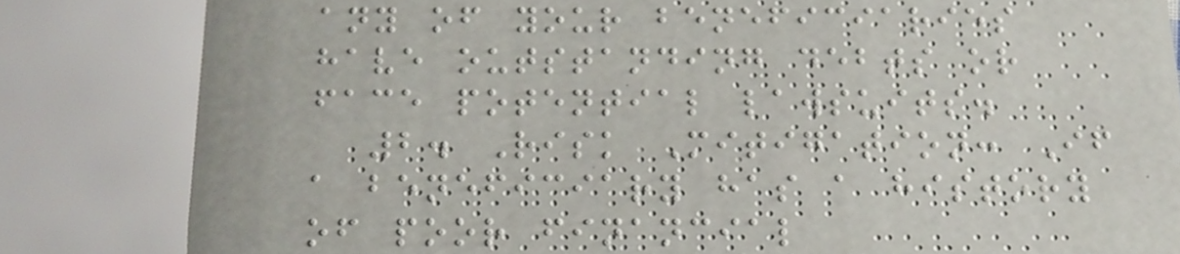any of your beneficiaries
have outstanding debts or
face potential lawsuits.
2. Risk Mitigation: If
a beneficiary has a history
of poor financial
